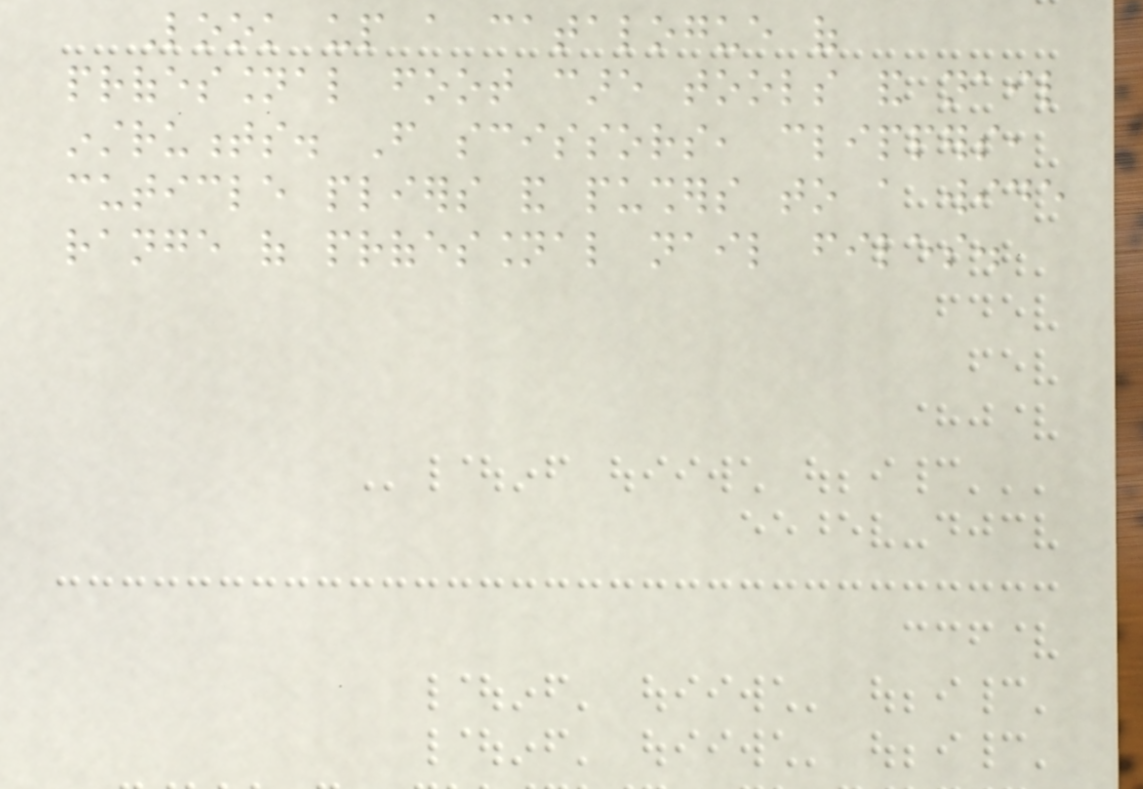Look up a catalogue of
professional foot care tools and nail
instruments. From scissors, clippers,
cuticle pliers and pushers to a wide
range of professional nail files.
